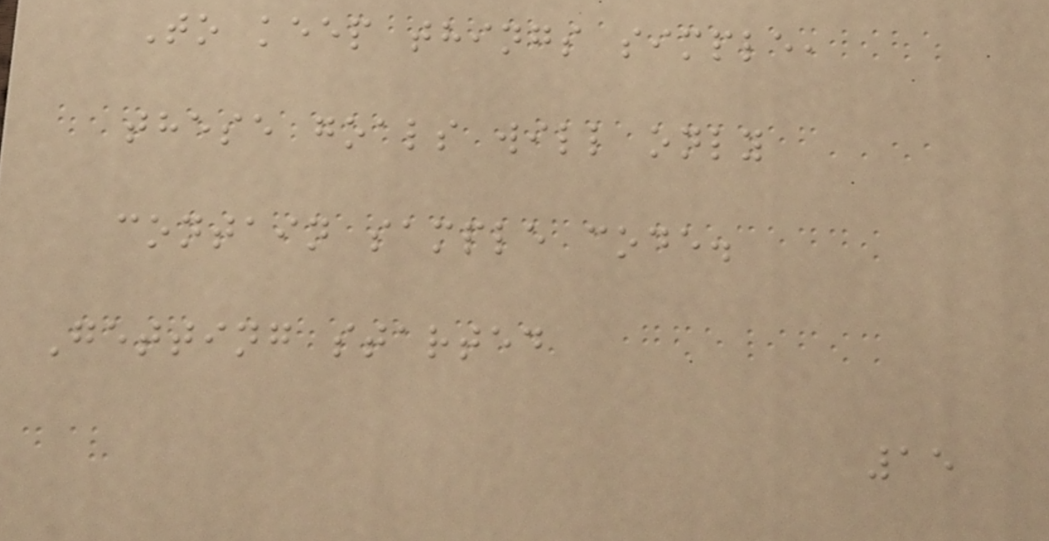To keep things simple,
these goals will only
contain sample code.
Getting started
15
